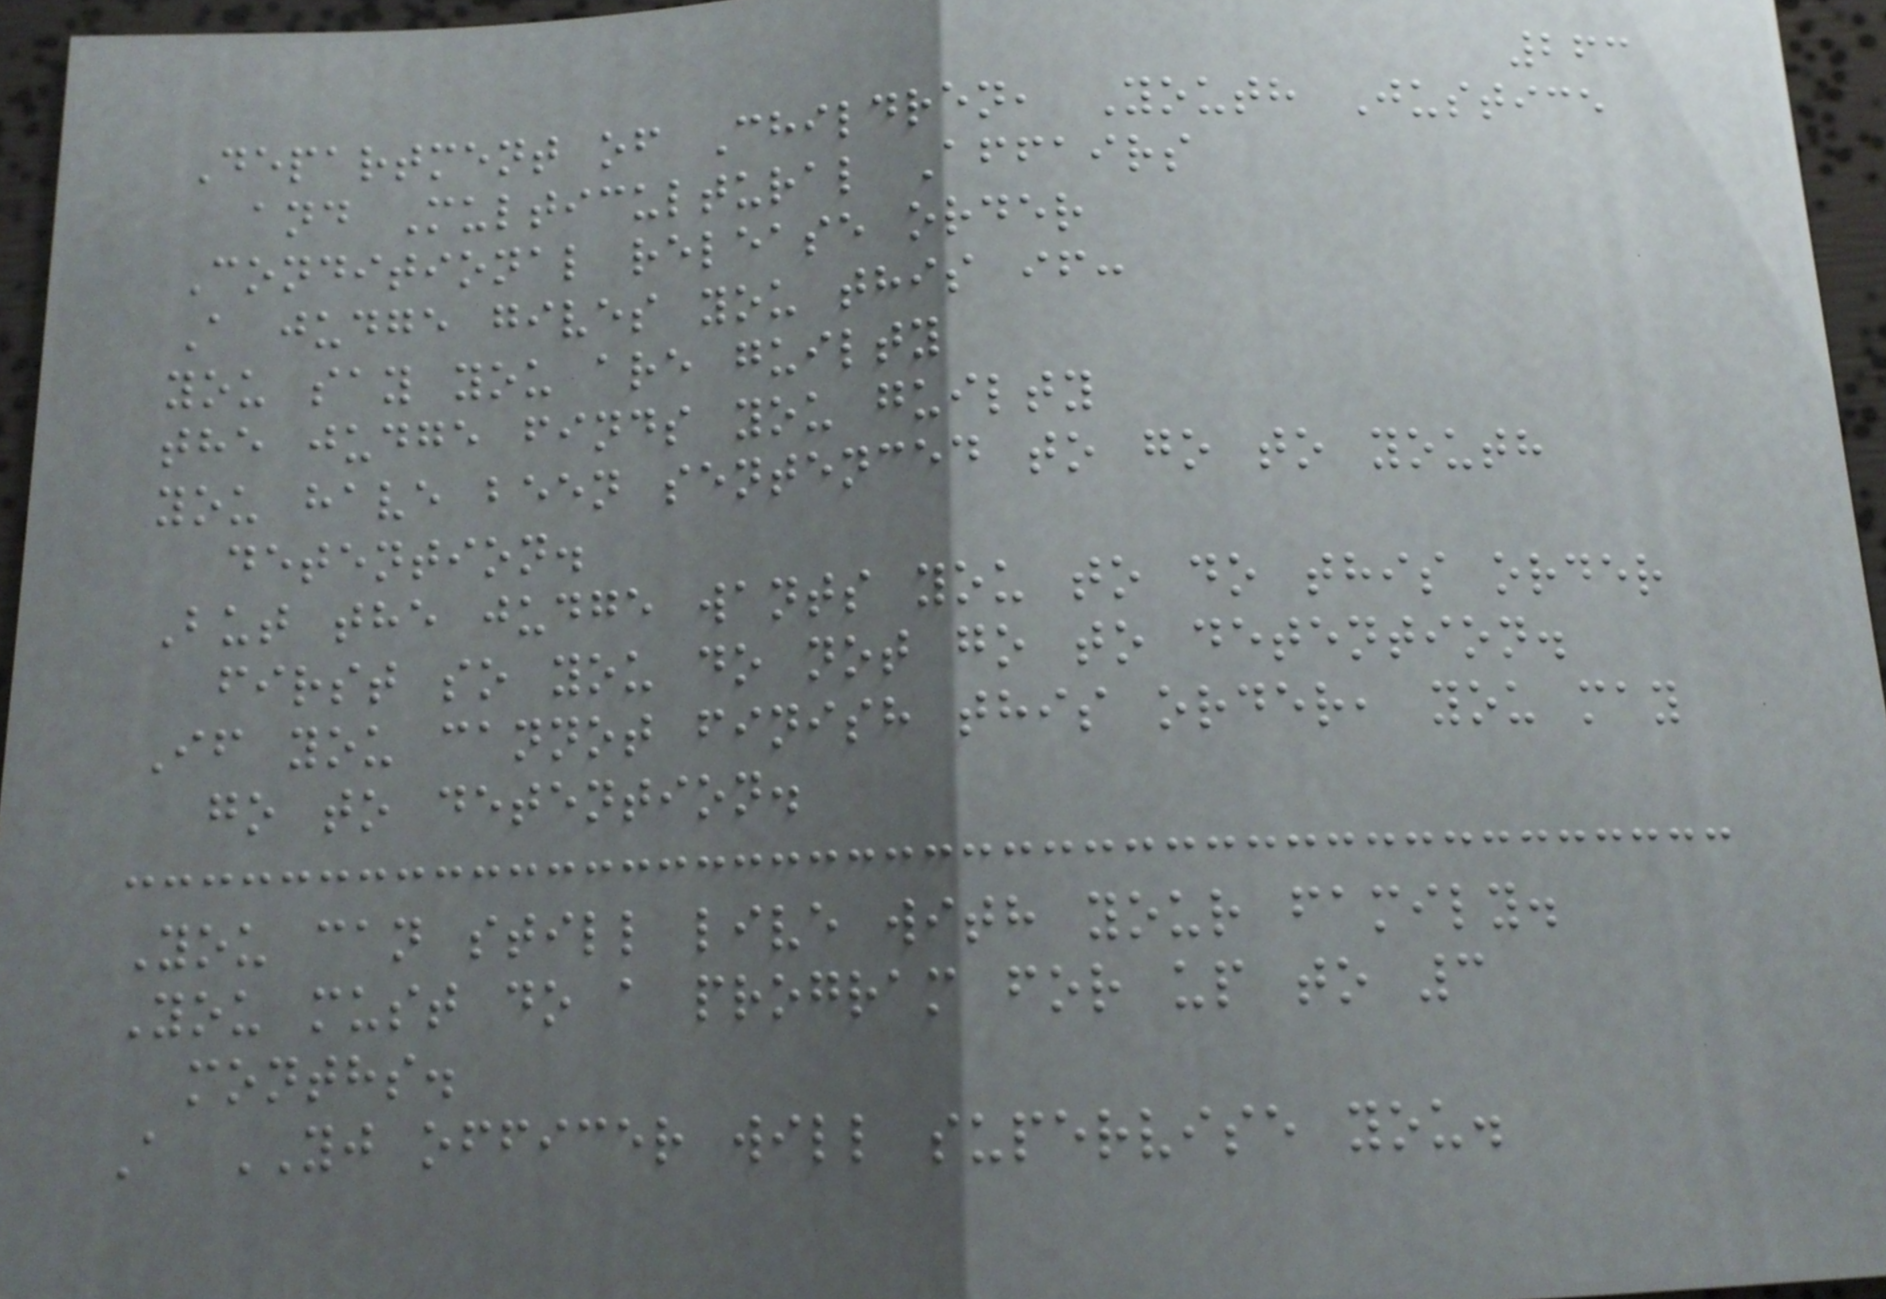263
Department of Children, Youth Justice
and Multicultural Affairs
Conditional release order
A judge gives you this if:
you say you are guilty
the judge finds you guilty
you have been sentenced to go to youth
detention.
But the judge wants you to do this order
first so you do not go to detention.
If you cannot finish this order, you may
go to detention.
You can still live with your family.
You must do a program for up to 3
months.
A YJ officer will supervise you.
